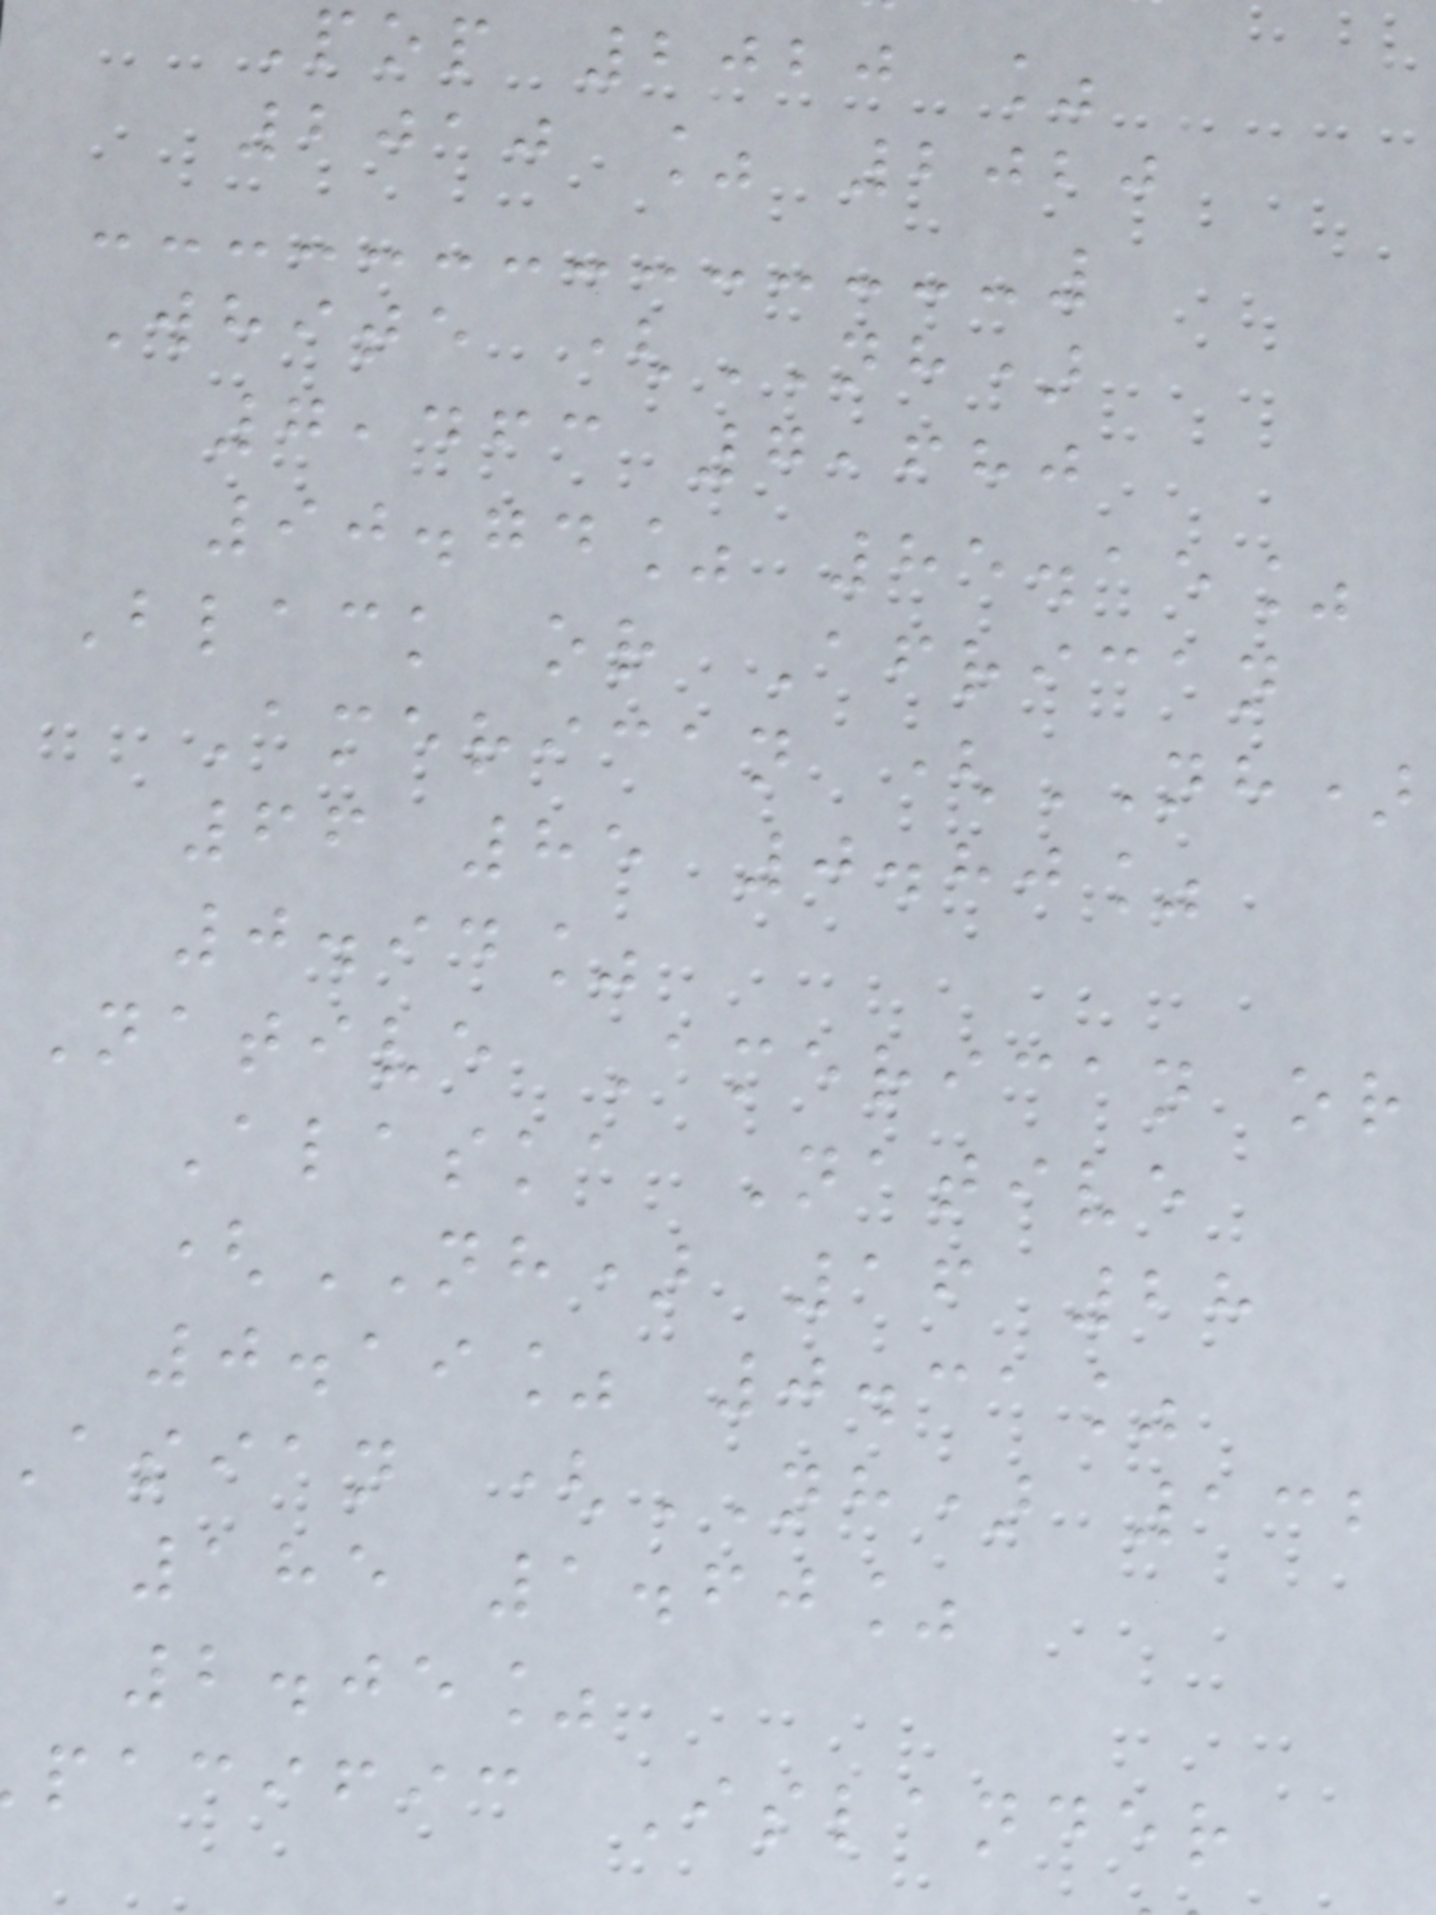Pop 2020 %
2010 % 2020
White (NH)
7,463 7,680
90.74% 85.15%
Black or African
American (NH)
66 85 0.80%
0.94%
Native American or
Alaska Native
(NH) 16 28
0.19% 0.31%
asian (NH) 132
185 1.60%
2.05%
pacific Islander
